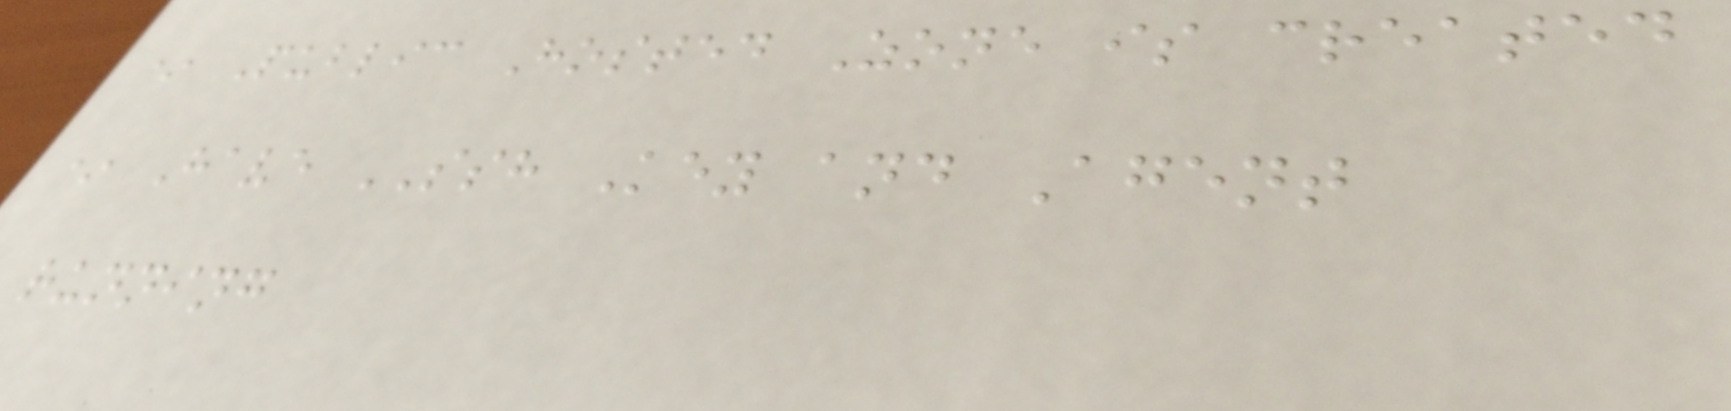* Public Hosted Zone is created
* Have SSH Key and Agent
running
